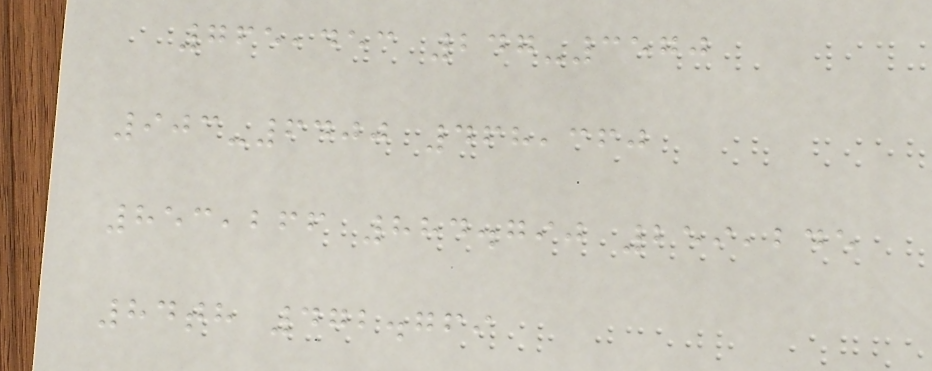765,453 247-3570
903-6400 468,360
853,266 884.790 259,245
84th 472.769
